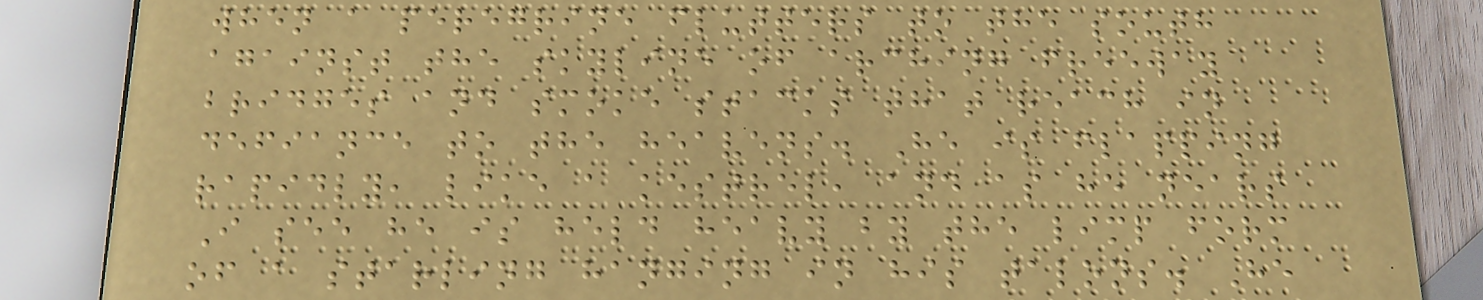when a peregrine flutters to the south
against the skyline of arching freeway
bridges and smoke stacks that reach in
defiance to the heavens. He is flapping
rapidly, like a kestrel, and as he nears
I see he is held heavy by the limp form
of a starling hanging in his talons. He
